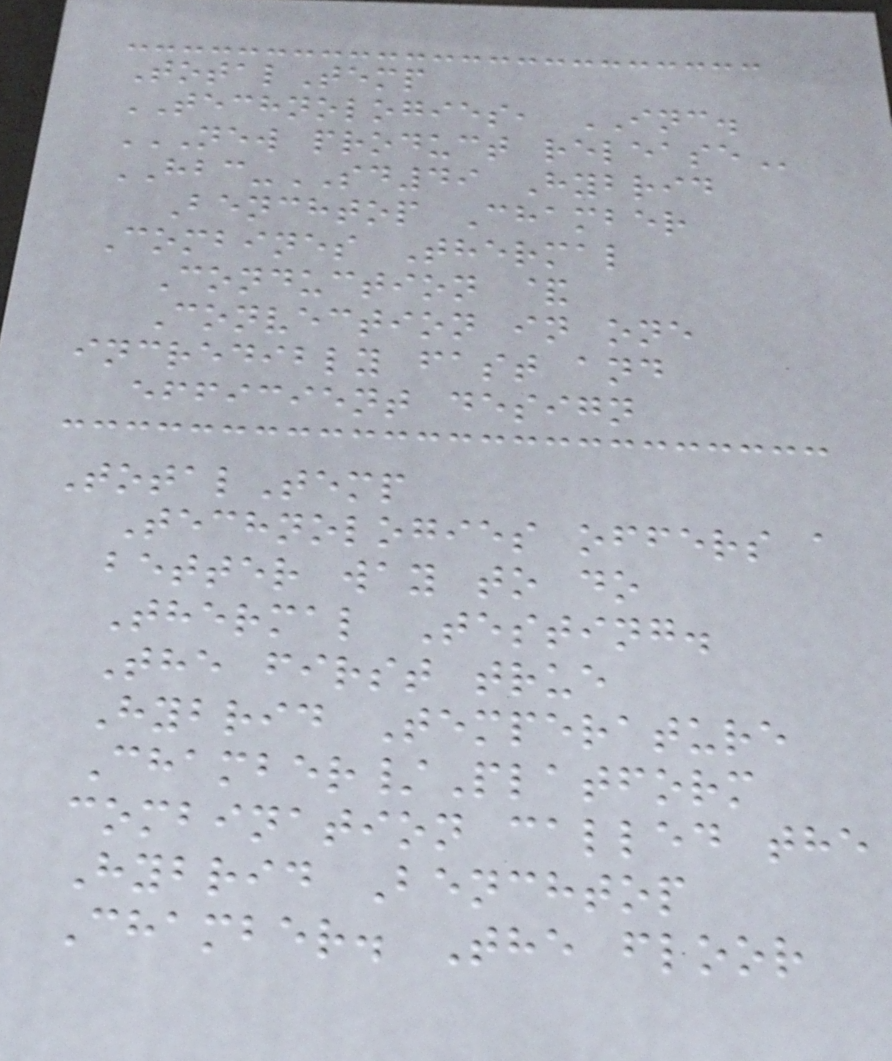TotalTemp
TECHNOLOGIES, INC.
NEW PRODUCT RELEASE
HBC-SD49 Hybrid
Benchtop Chamber
Combines Thermal
Conduction &
Convection in one
incredibly fast and
efficient design
TotalTemp
Technologies offers a
better way to do
Thermal Testing.
The first true
Hybrid Temperature
Chamber/Platform
combination called the
Hybrid Benchtop
Chamber. The floor
